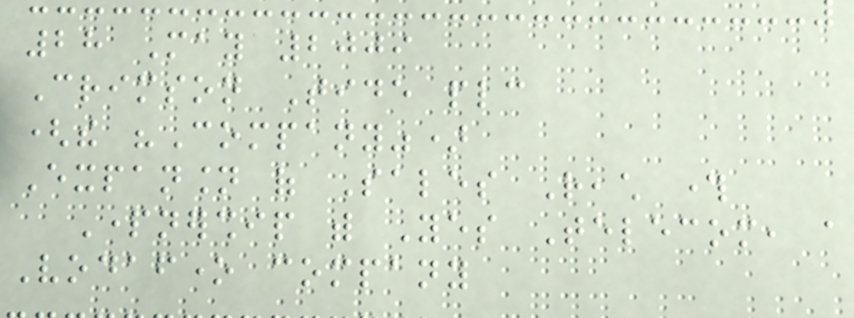28 May 2009
Crimson Tide plc
(the "Company")
Expansion of Sales Reach through
Partnership with Yes Telecom, a
Vodafone company
